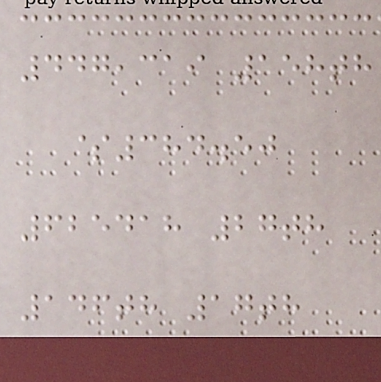447,319 158th
$384.50
625418 27th
146th 17th
